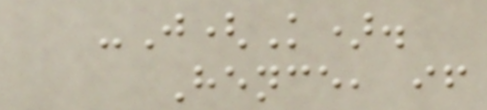-J(K).
Hence, if
